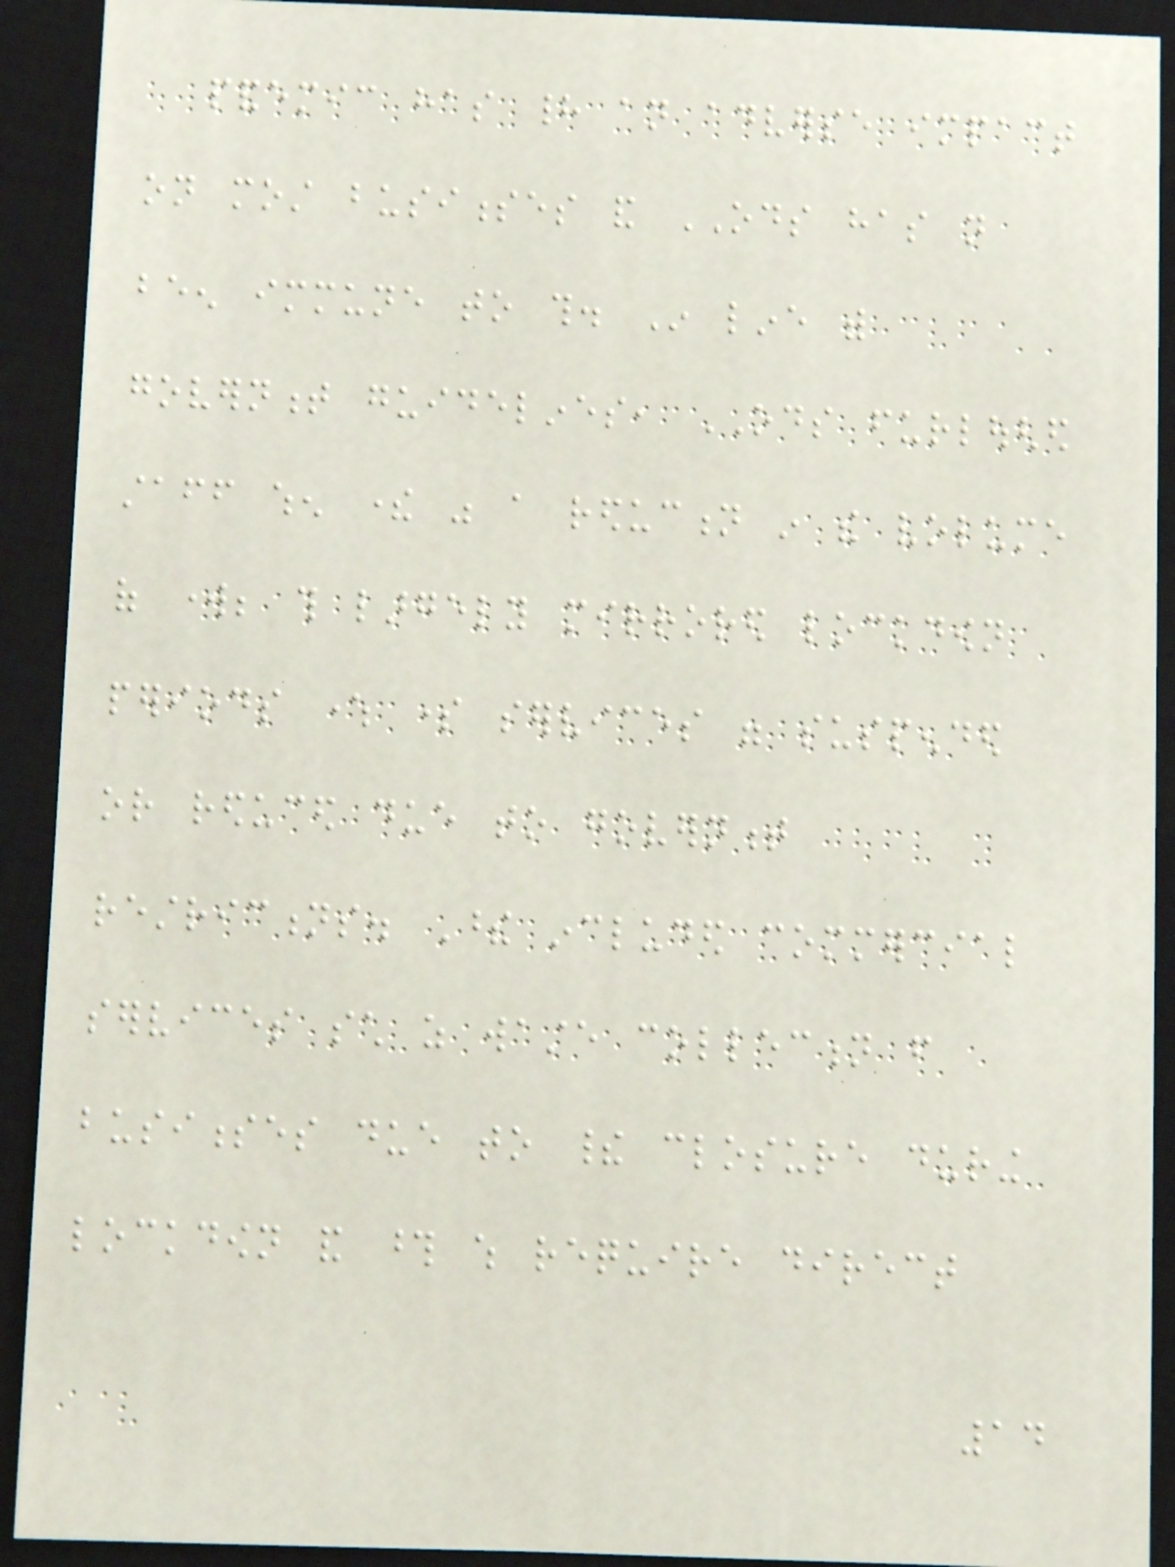pandemic has had an adverse impact
on most businesses and ODS has not
been immune to this. In line with
government guidelines, ODS furloughed
staff when there was a reduction in the volume
of work; this largely mirrored lockdown
periods where some services were suspended
or reduced due to government
restrictions. These included commercial
services such as waste collection from
businesses due to their closure during
lockdown and those which require direct
14
